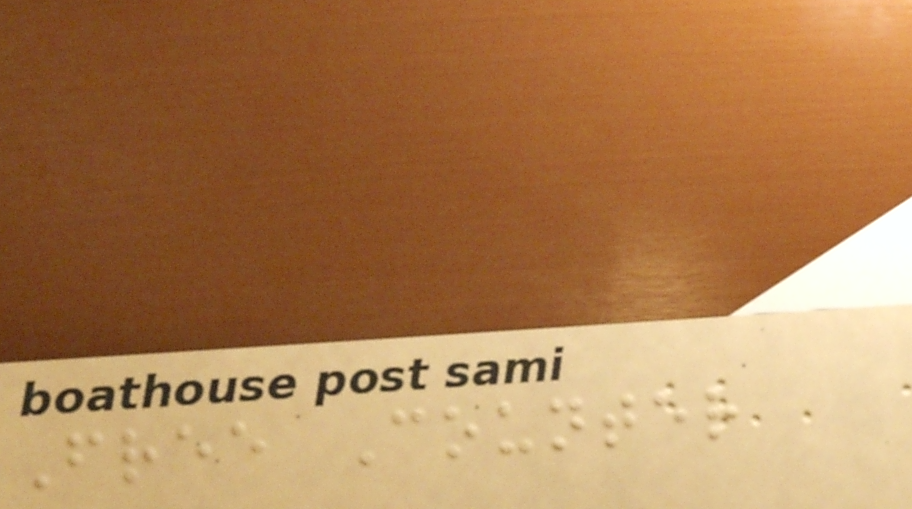Free Counter
